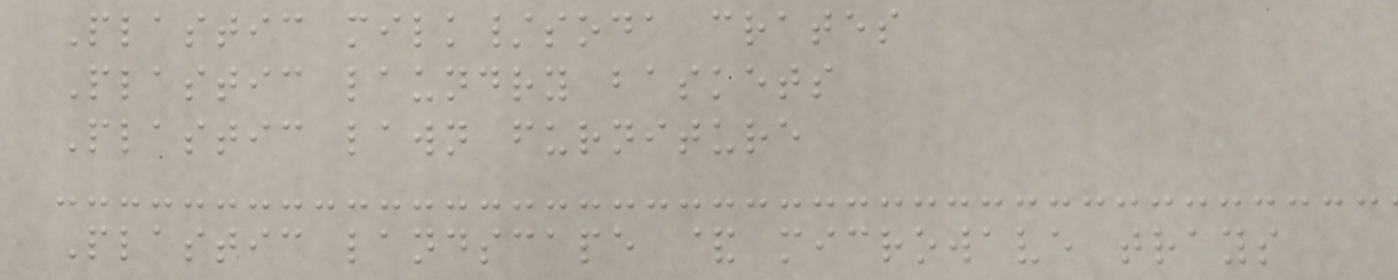Plastic milk/soda crates
Plastic laundry baskets
Plastic lawn furniture
Plastic landscape & microwave trays
